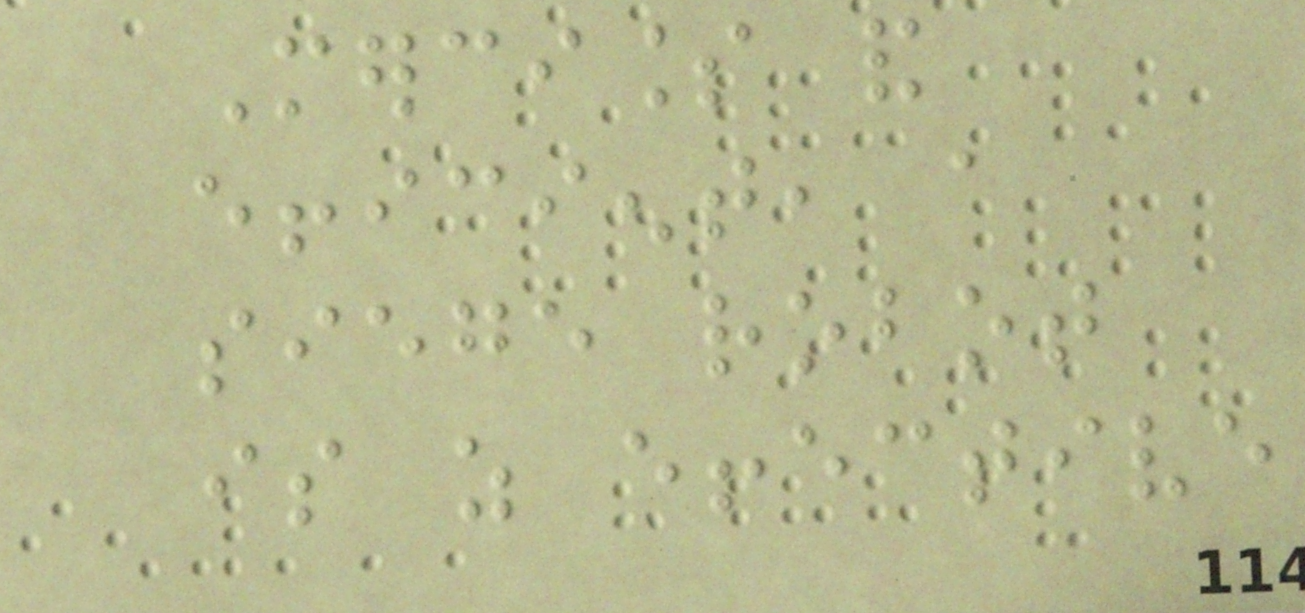Merciless and
efficient, a
siege robot
is as effective
